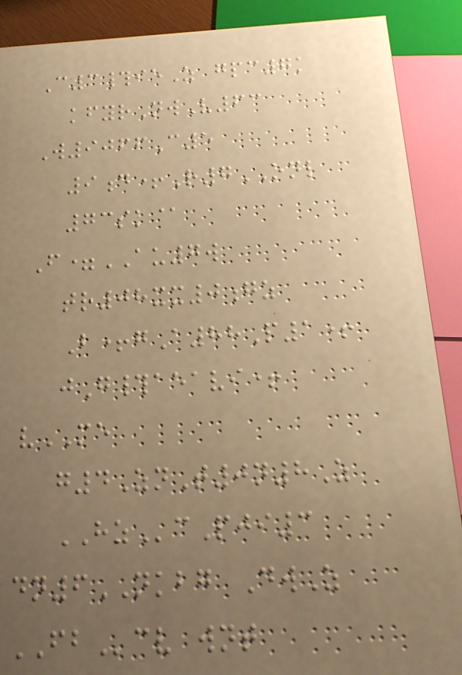C3#ieZ gpc7k
kfyrNwV63
W9066C5
9d+R7ONL
73sk@
F=AU7w
tr08xx0gz
B+gA88P1+
jG#aeavi+
vME
g4ZnT0n8Z
HZcPji3
dn6NKBG DwZ
FBcv wnt
